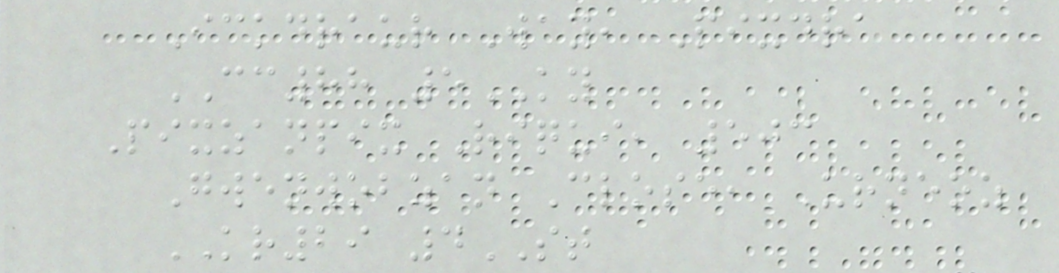Ickdraur Way, Pixdra
CC88 5KY
Pixzanpix Riqui, 503
Gwenwobzan Close, Urneoz
KR29 4ST
